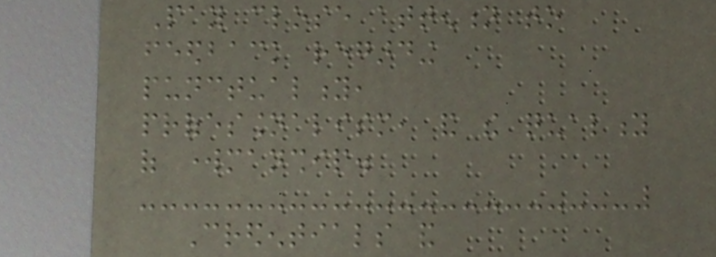Pay close attention to
feedback regarding
punctuality,
professionalism, and the quality
of workmanship.
Credentials and
